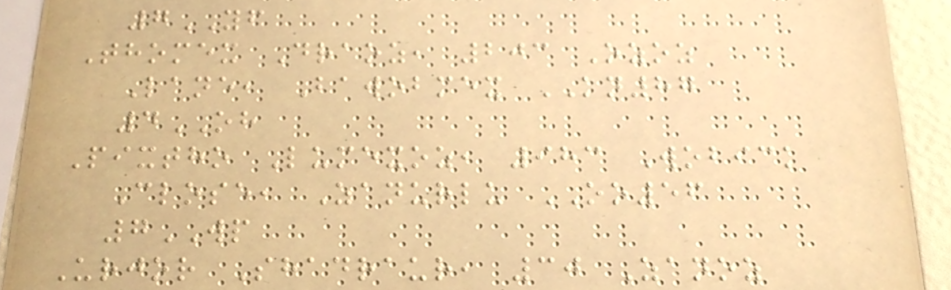7YF
Thomex Draoz, 203 Ozoz
Lane, Bawobmex KN87
4OH
Pixtho Lumexoz, 983 Wobick
Close, Zanurlu OO56
7WP
Urjor Shadraur, 30 Zanoz
